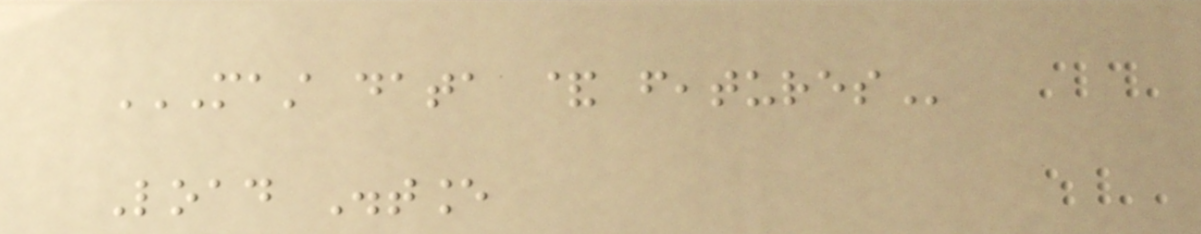MAST DATA & FEATURES
Load Distance
